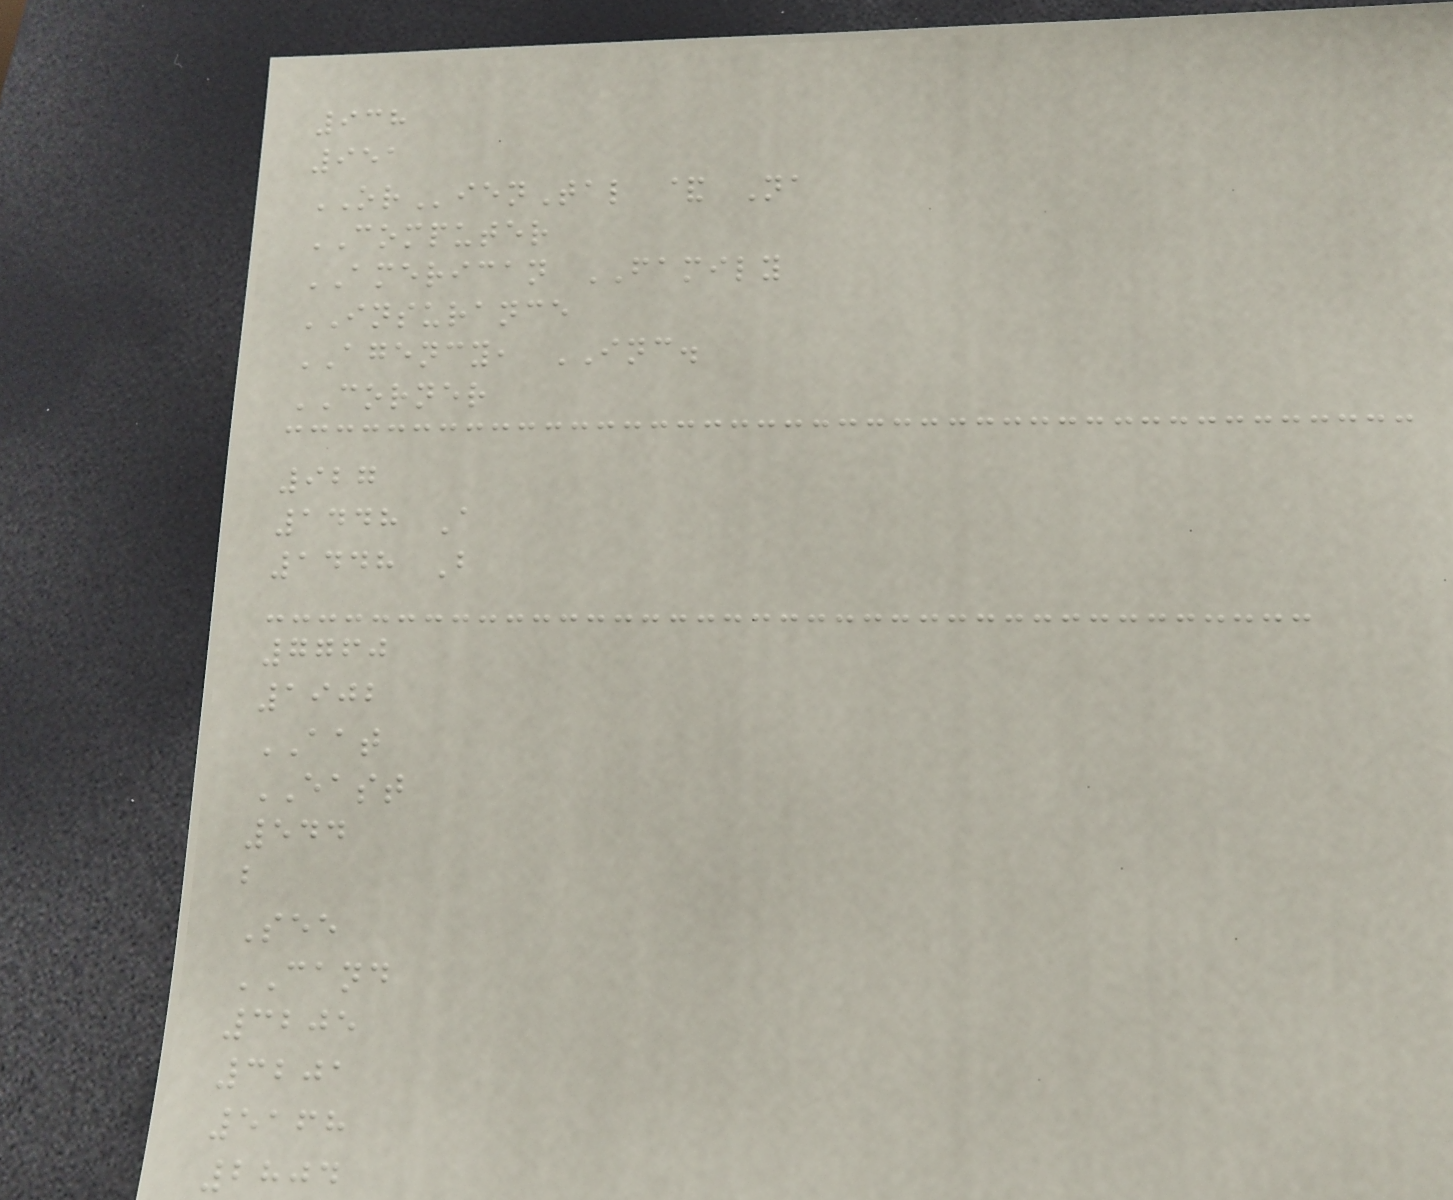938
951
ORienTal & Na
COMPUTER
AMERICAN FAMILY
INSURANCE
AGENCY, INC.
CORNER
927
1448 A
1448 B
7760
1902
AAT
EAST
544
b
See
CAND
3205
3201
5168
2804
